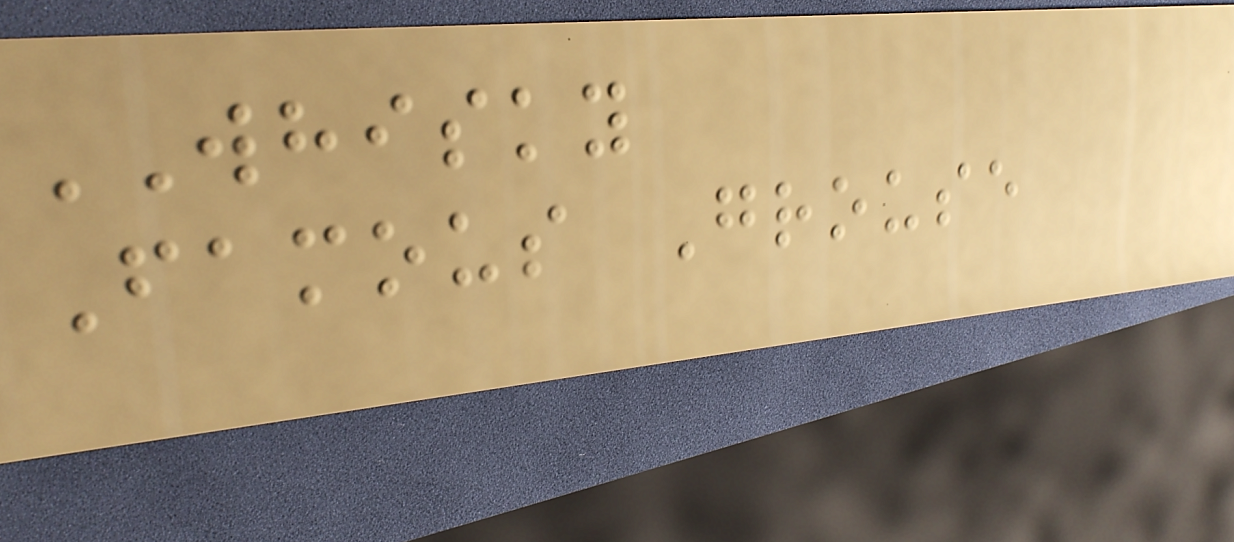WHISKY
Famous Grouse
